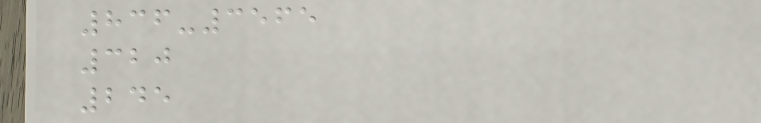836-3565
320
245
